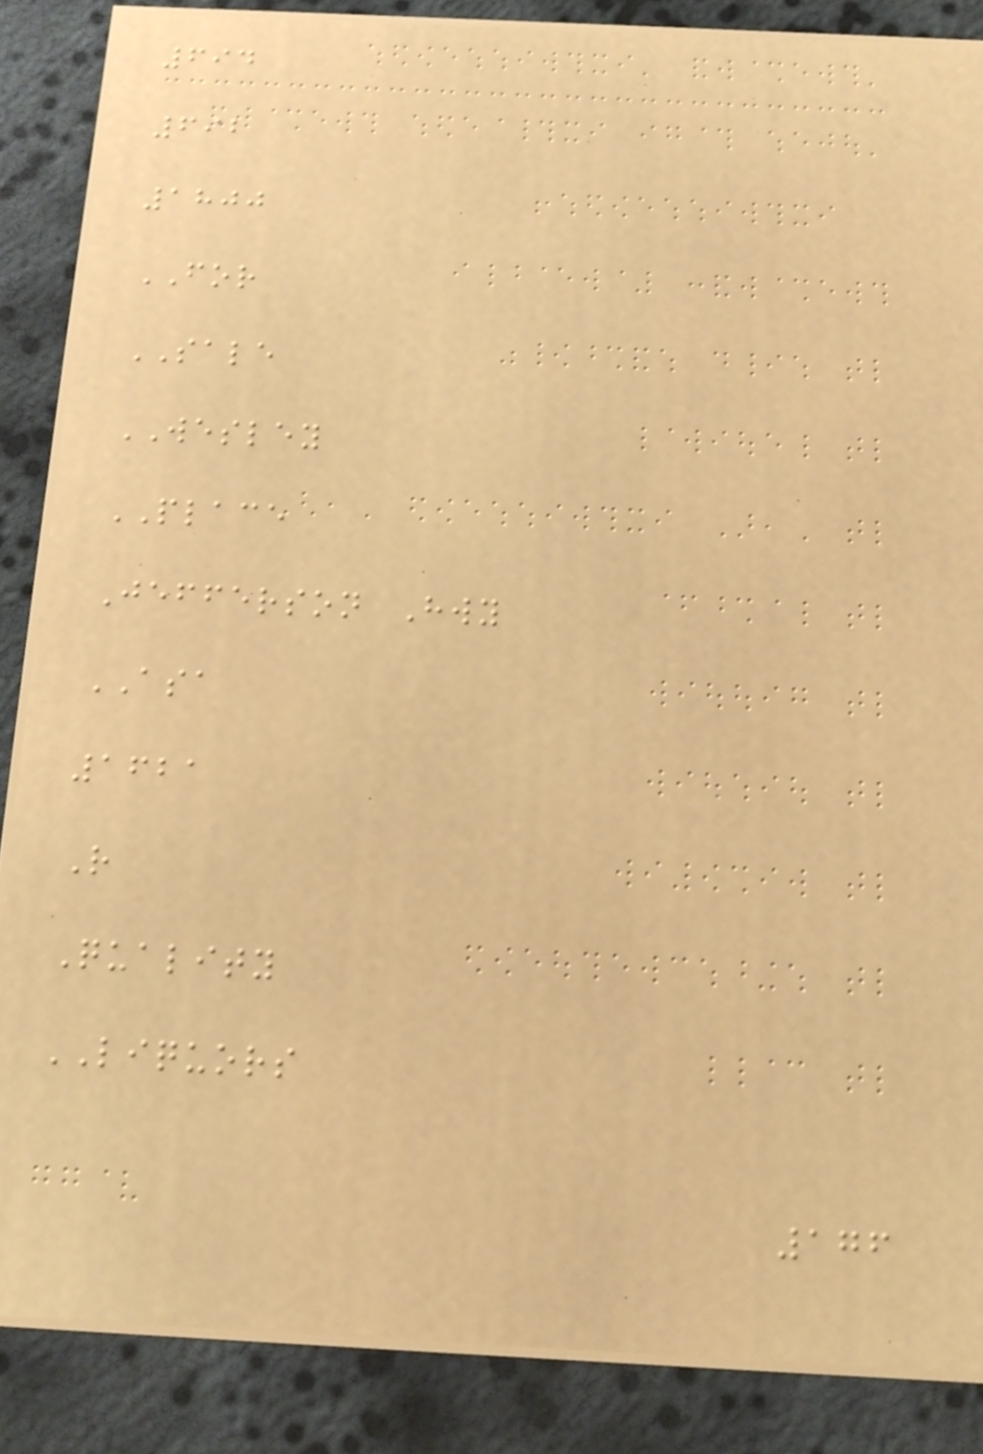694
692
1800
FOR
SALE
WESLEY
PLACE
Jefferson Hwy
ASA
1621
R
Quality
LIQUORS
176
